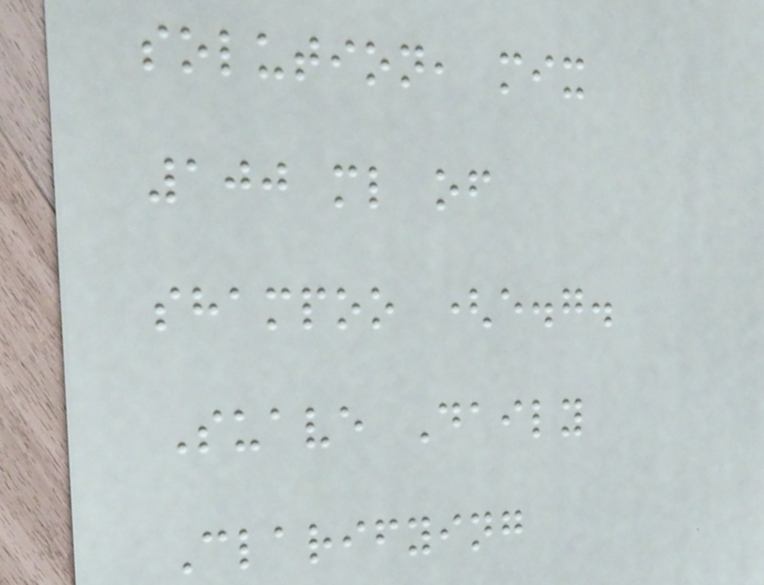solution, mix
100 ml of
shampoo (e.g.
Suave Daily
Clarifying
